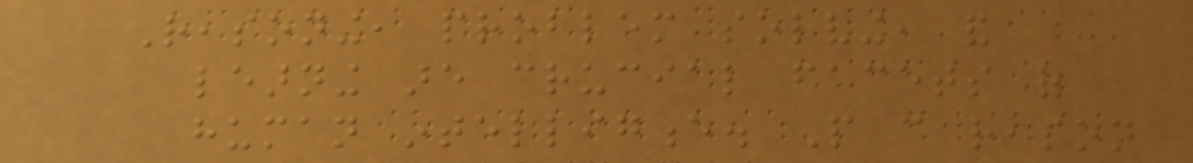Reasoning, problem solving, and
learning are crucial facets of
human intelligence. People can reason
